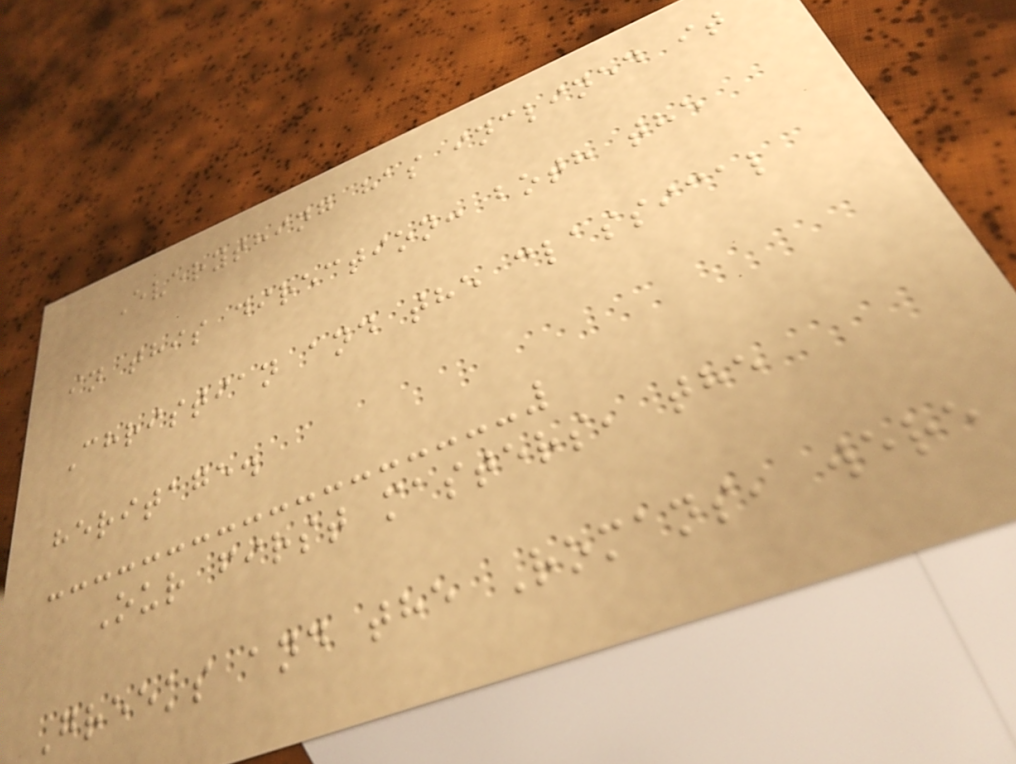Everything has inclined it
in this direction: both the
Christian and the classical
heritage.
Our first masters, the
Greeks and the Romans, were
